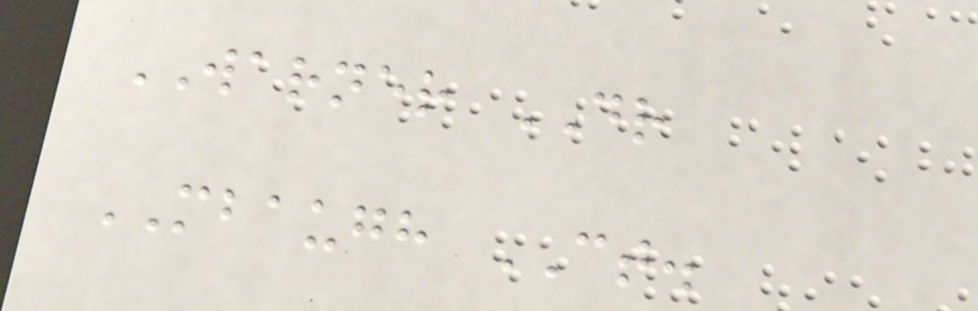WARNER DR
MBAUGH CT.
